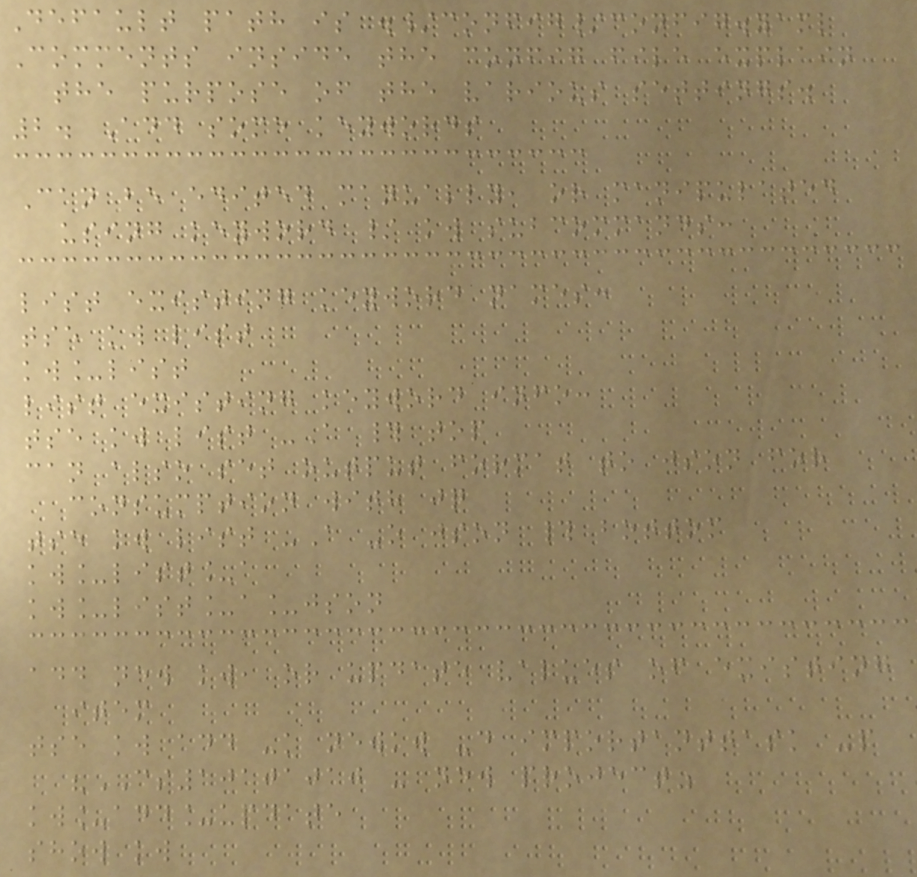Default path is ./config/config.yaml
Comments inside the config file explain
the purpose of the various settings.
2. Add some keywords
Can be edited manually, or manipulated
using keyword / kw subcommands:
list existing keyword names:
tse kw list
kw_list
list existing keyword info:
tse kw list -A # top
can also set output format to json for
consumption with jq
tse kw list -A -o json # bottom
kw_list_a
kw_list_a_json
add new kw, or update values of existing
item
tse kw add -k newkw -d importanttask -p
"CS10101010 - new project"
kw_add_update
show kw
